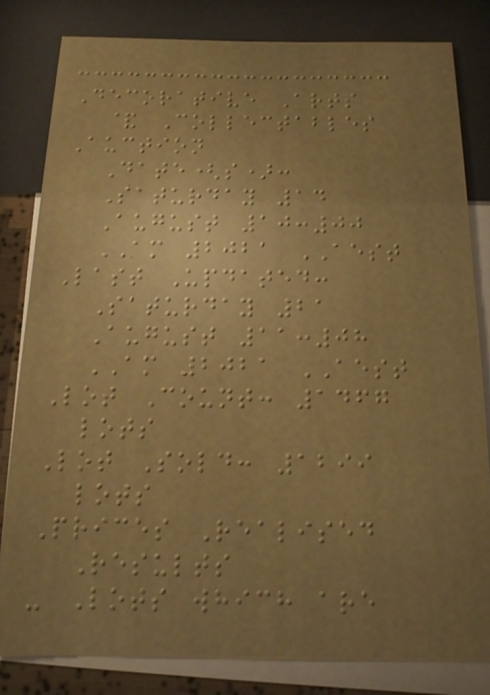Decorative Arts
& Collectables
Auction
Date(s):
Saturday 14
August 10:00
AM 2021 AEST
Last Updated:
Saturday 21
August 11:08
AM 2021 AEST
Lot Count: 1467
lots
Lot Sold: 1299
lots
Prices Realised
Results
- Lots which are
